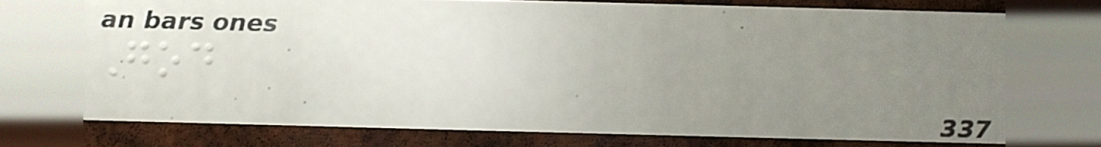God
